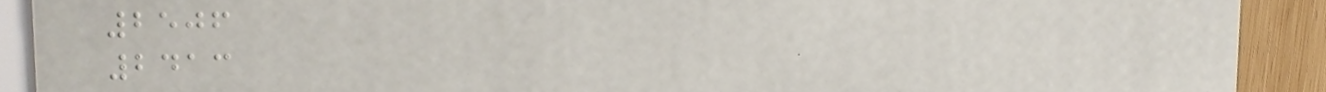2506
2413
